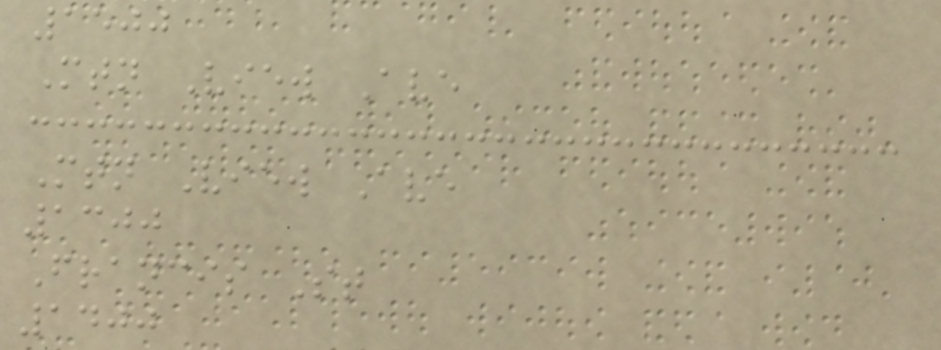1500
Mtn View Ave
Mtn View Ave
1300
Francis St
1400
